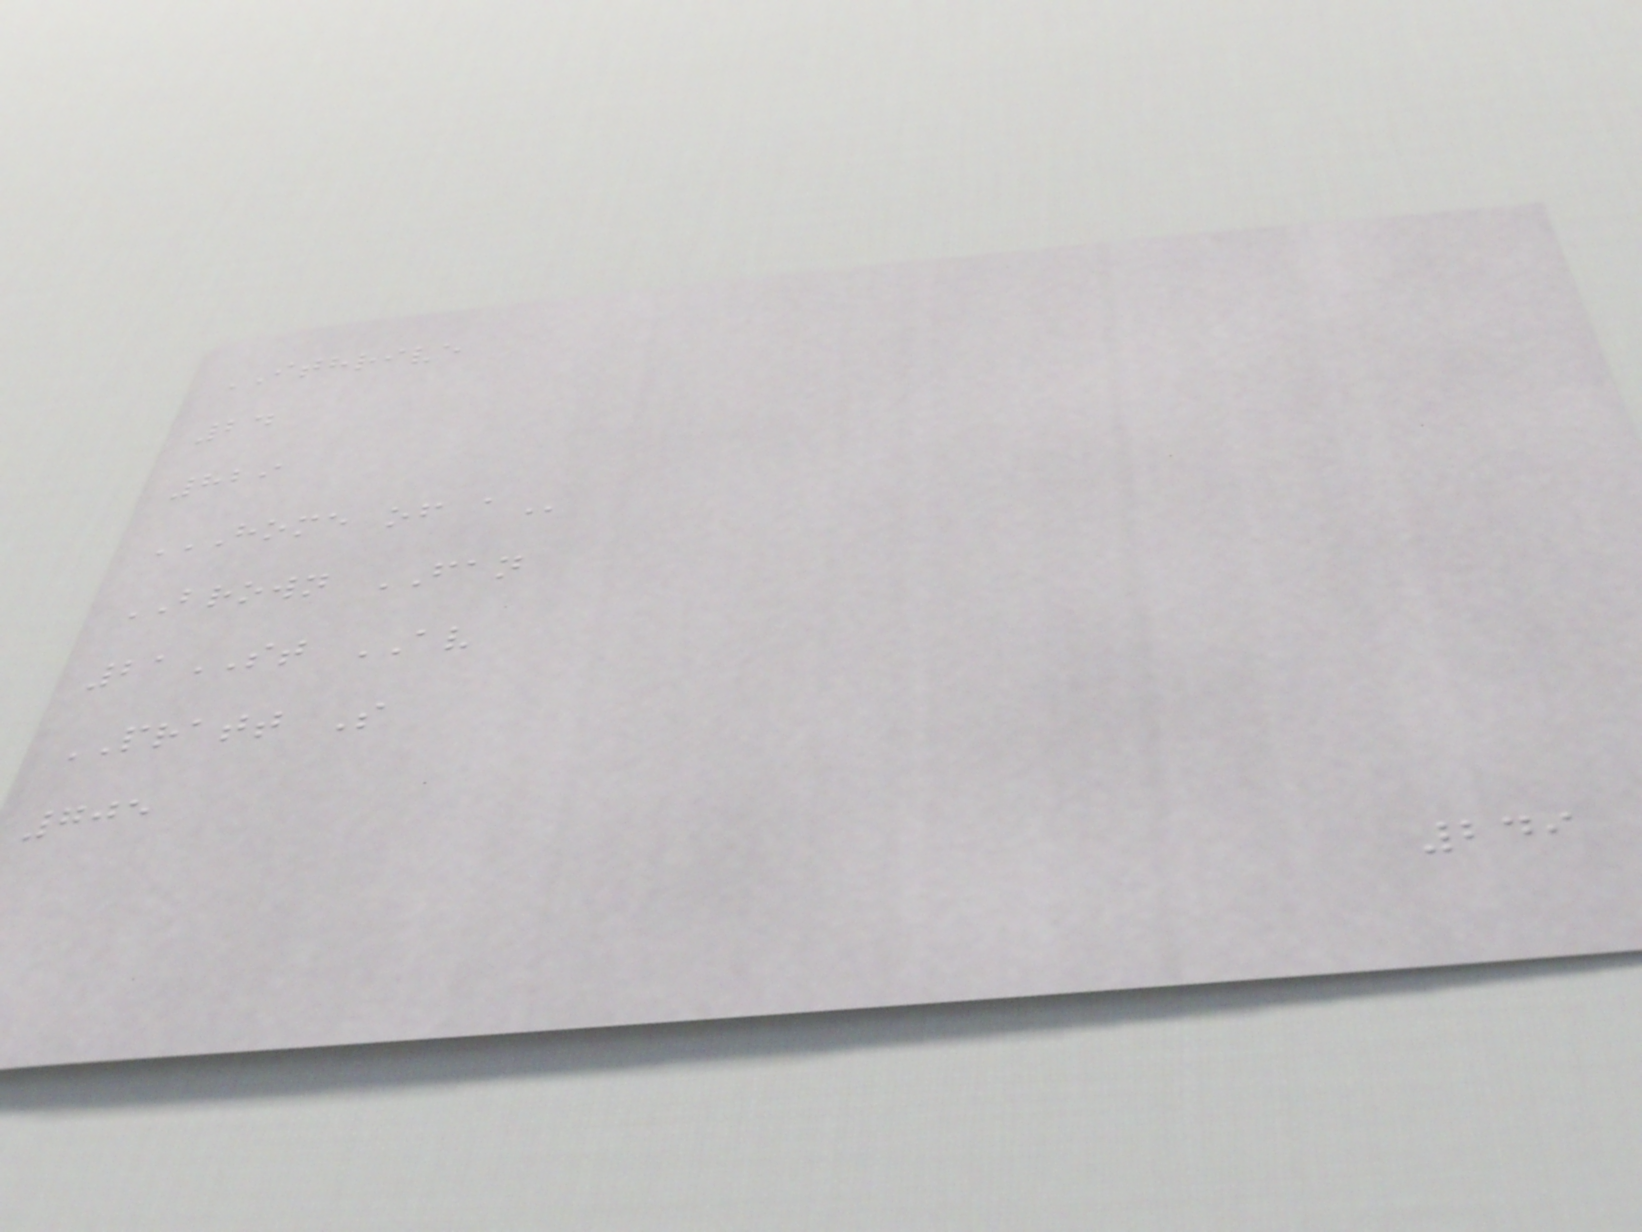ITHRIVE
24
829
HOME OF A
BROWN FAN
21ST AV
PRATT S
705
249
